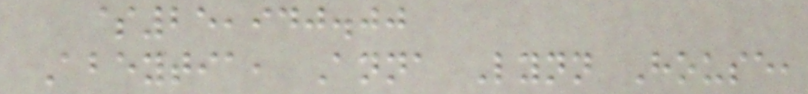$25,940.00
Abeytia, Anna Lynn House,
